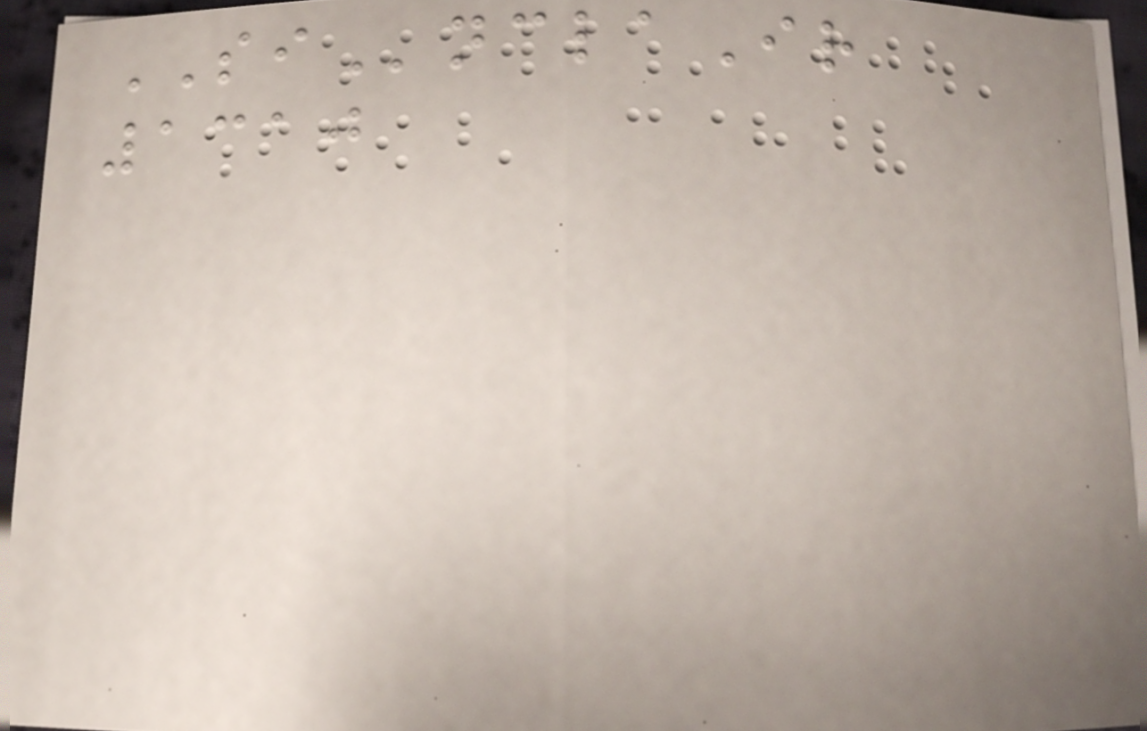SInclaIr
1310
